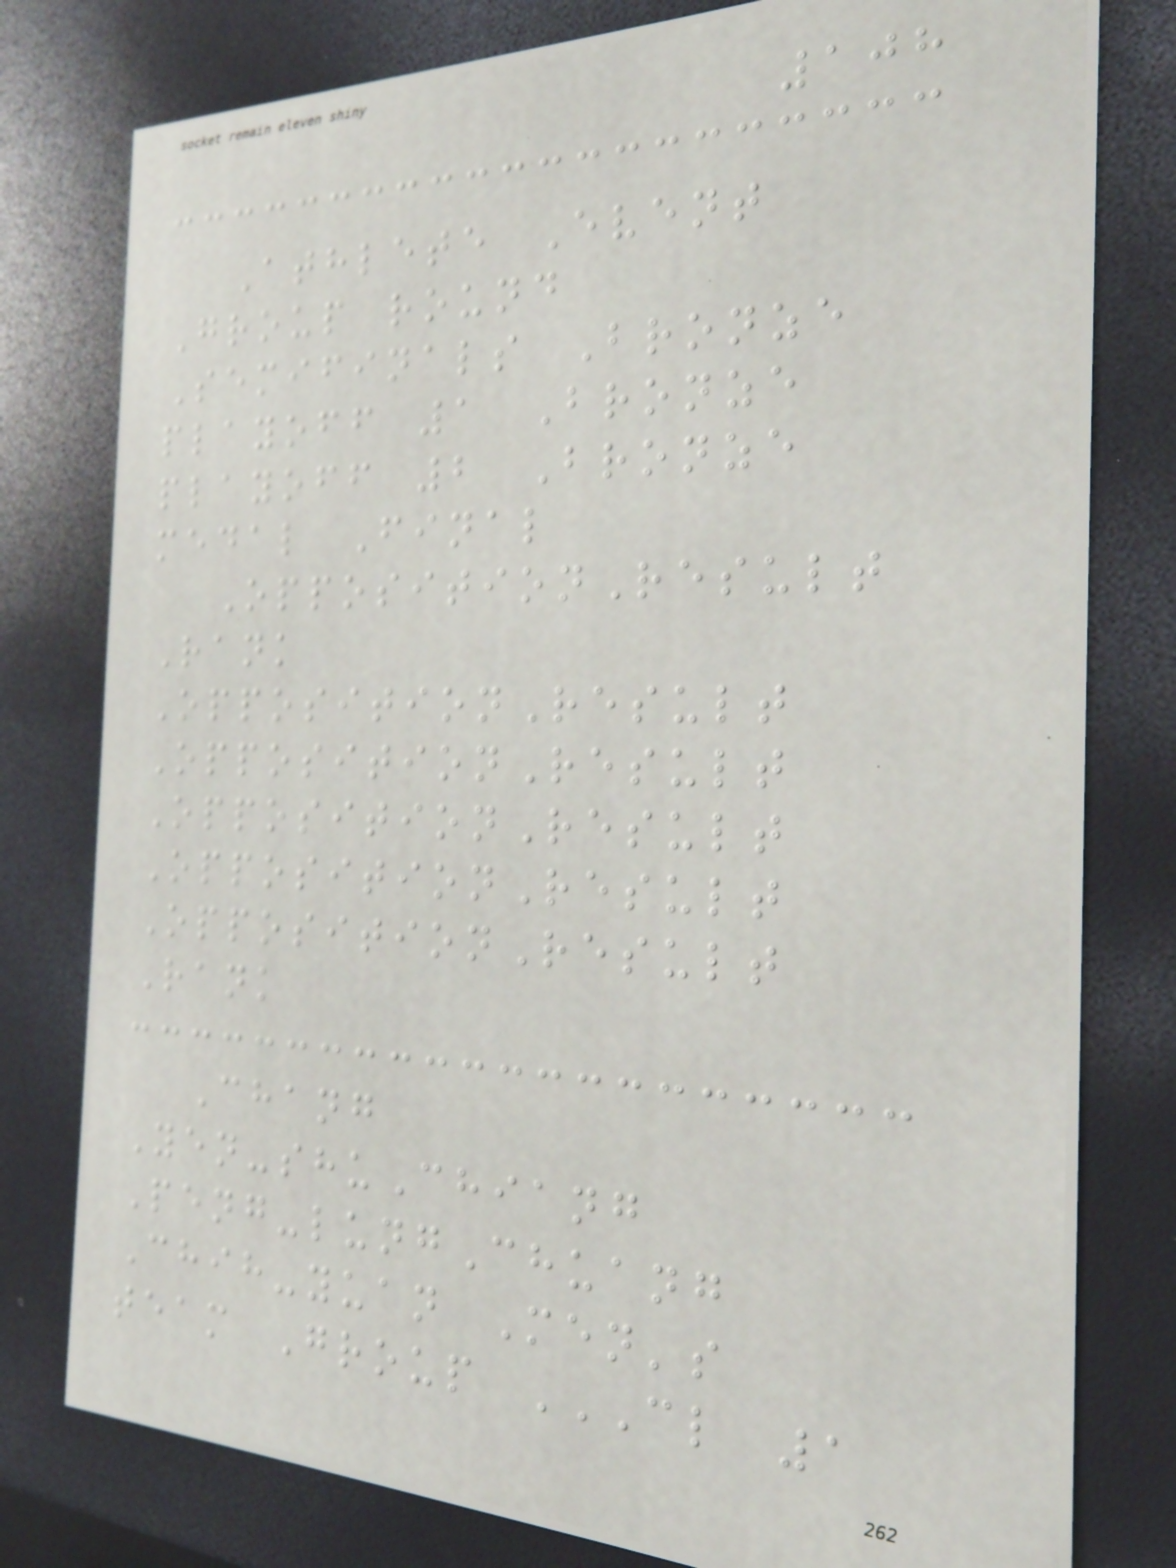108
Athlete Event
Group round
Semifinals Bronze
playoff 1 Bronze
playoff 2 Bronze
medal Final
OppositionResult
Rank
OppositionResult
OppositionResult
OppositionResult
OppositionResult
OppositionResult
Rank
Chang
Yen-shuChiang
Peng-lungChuang
Chih-yuan Men's
team Group CL 1
